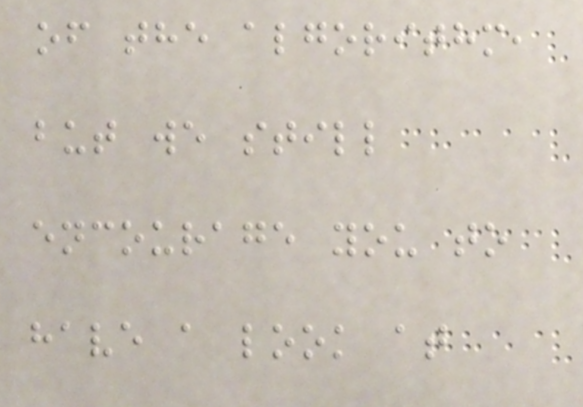of the algorithm,
but we still
encourage you to
have a look at
